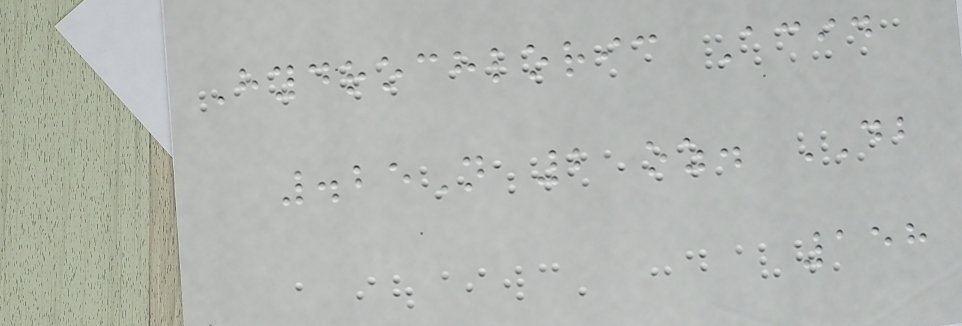Hydrochloric Acid
.25N 2 oz. DB
158
